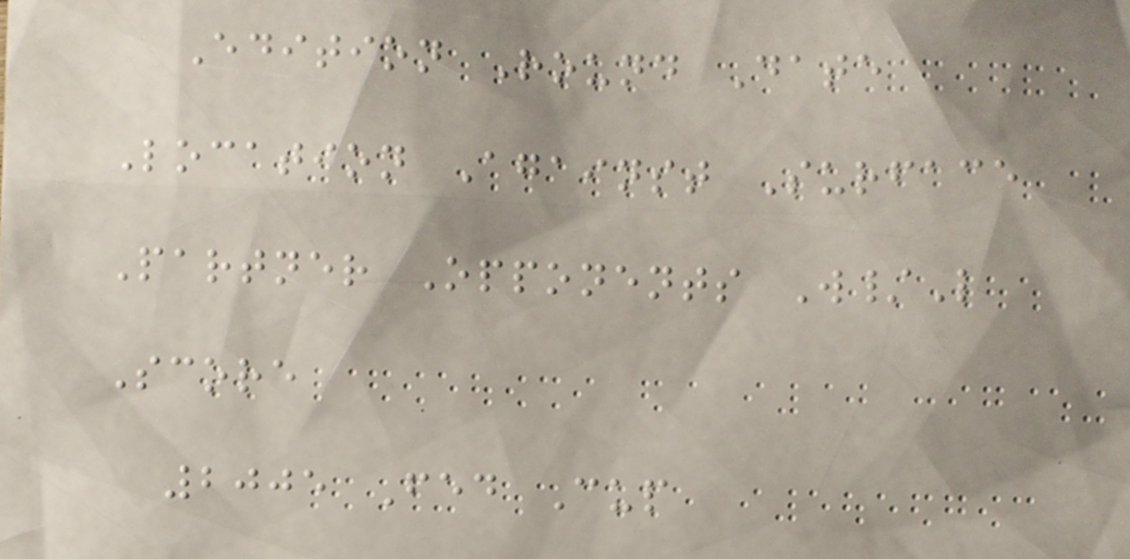Edition Round Date
Location Against Surface
Partner Opponents W/L
Score
2005 Fed Cup
